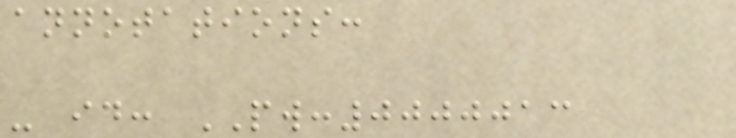annotations:
- id: PW:0000013
